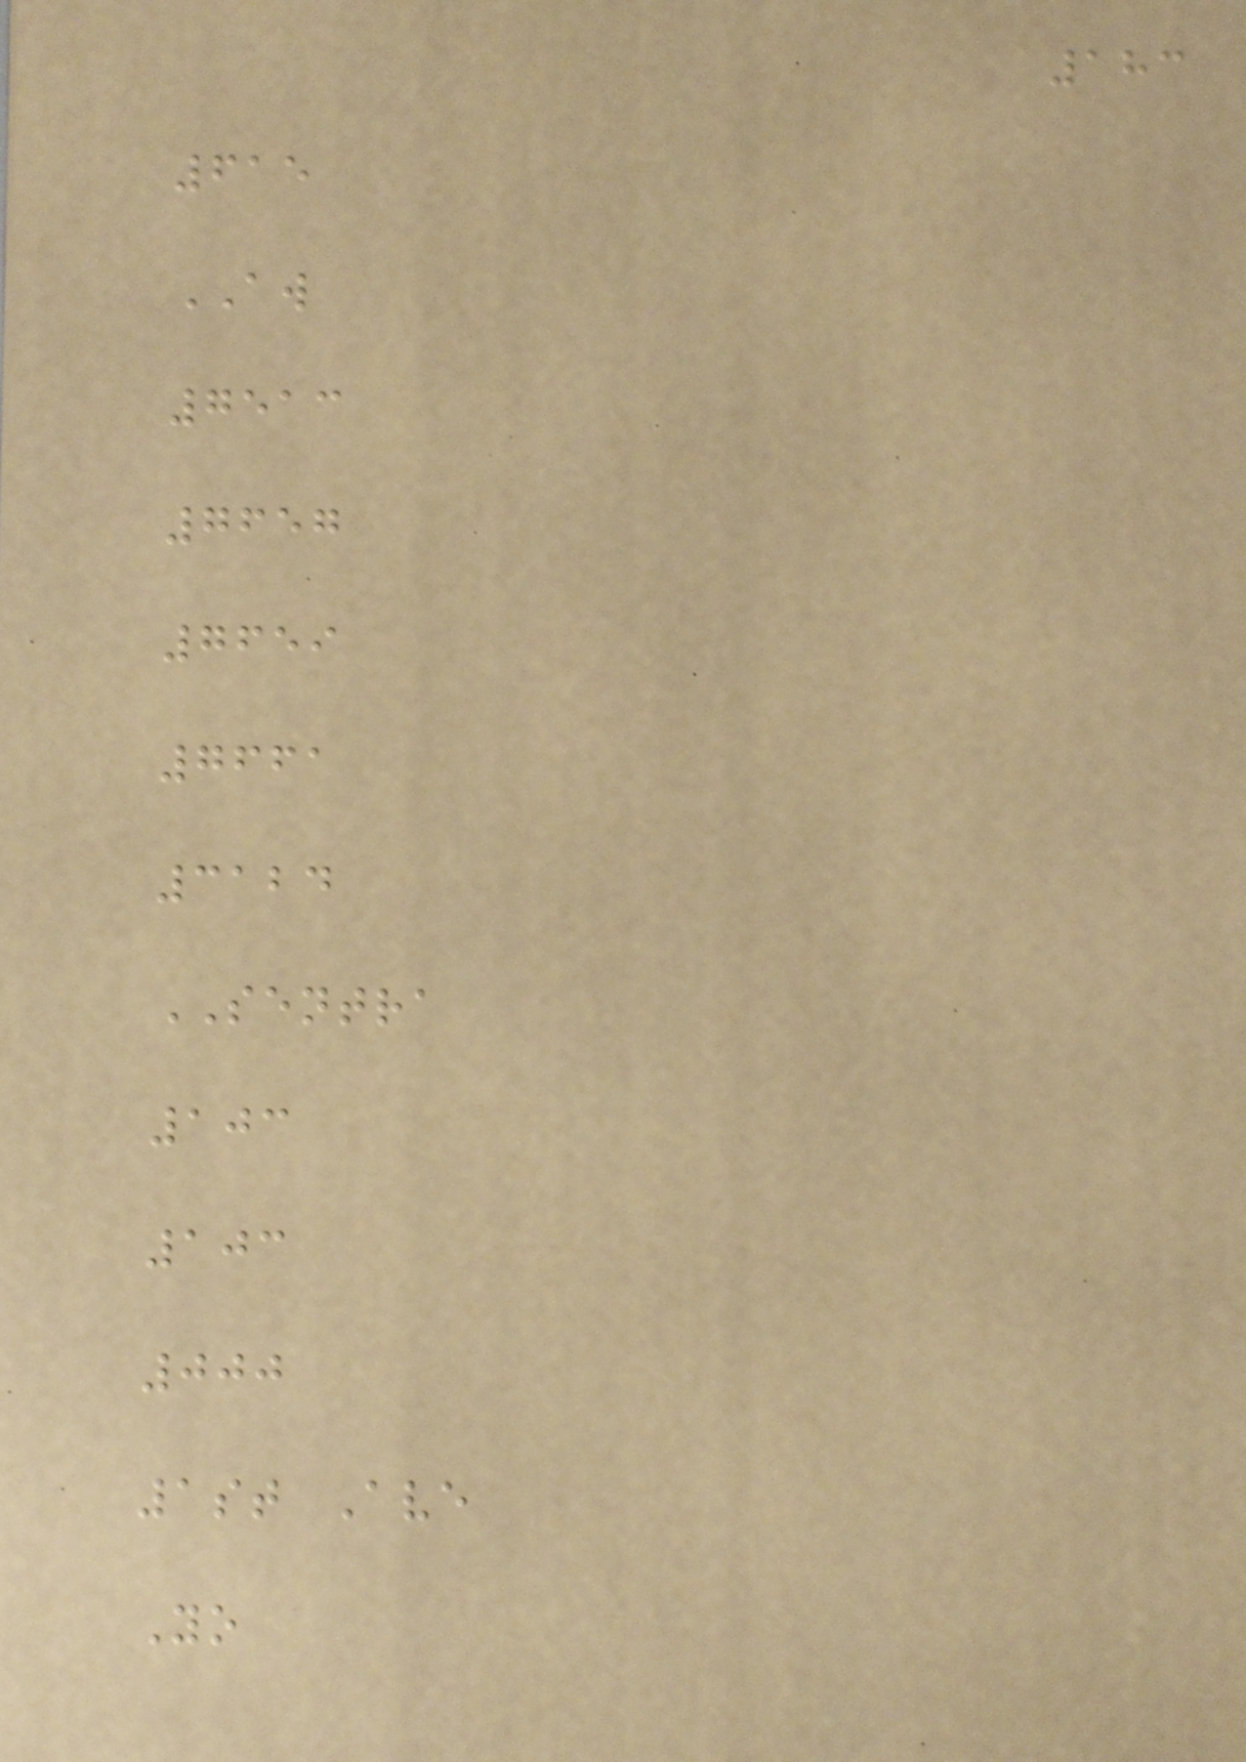183
615
AW
7513
7657
7659
7661
3124
SENTRA
103
103
000
1st Ave
Yo
